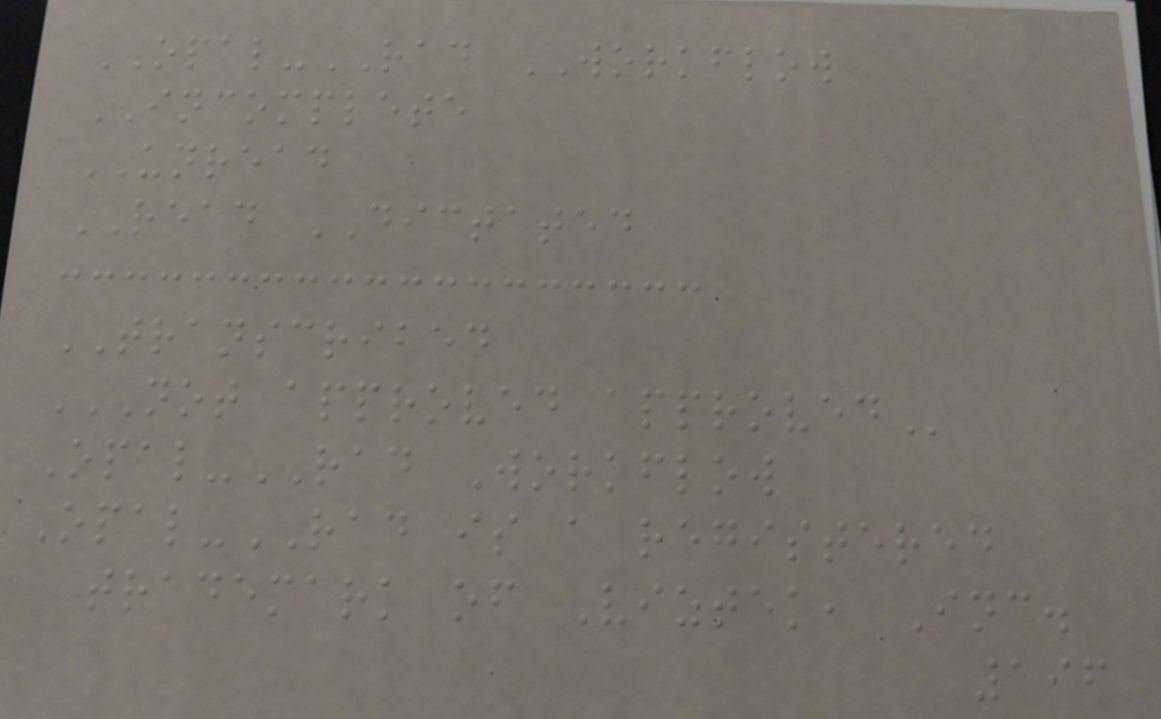OPAL-RAD WORKFLOW
INCOMPLETE
UNREAD
READ DICTATED
TRANSCRIBED
NOT APPROVED APPROVED
Opal-RAD Workflow
Opal-RAD is a registered
trademark of Viztek, Inc.
196
